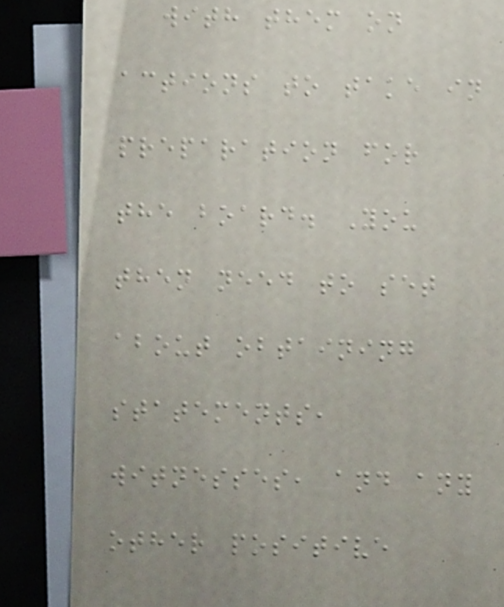with them on
actions to take in
preparation for
the board. You
then need to set
about obtaining
statements,
witnesses, and any
other positive
